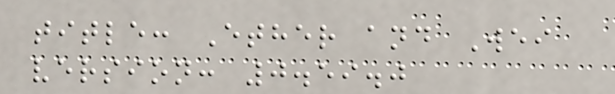title: Ether and Wei
version: 0.59.0
